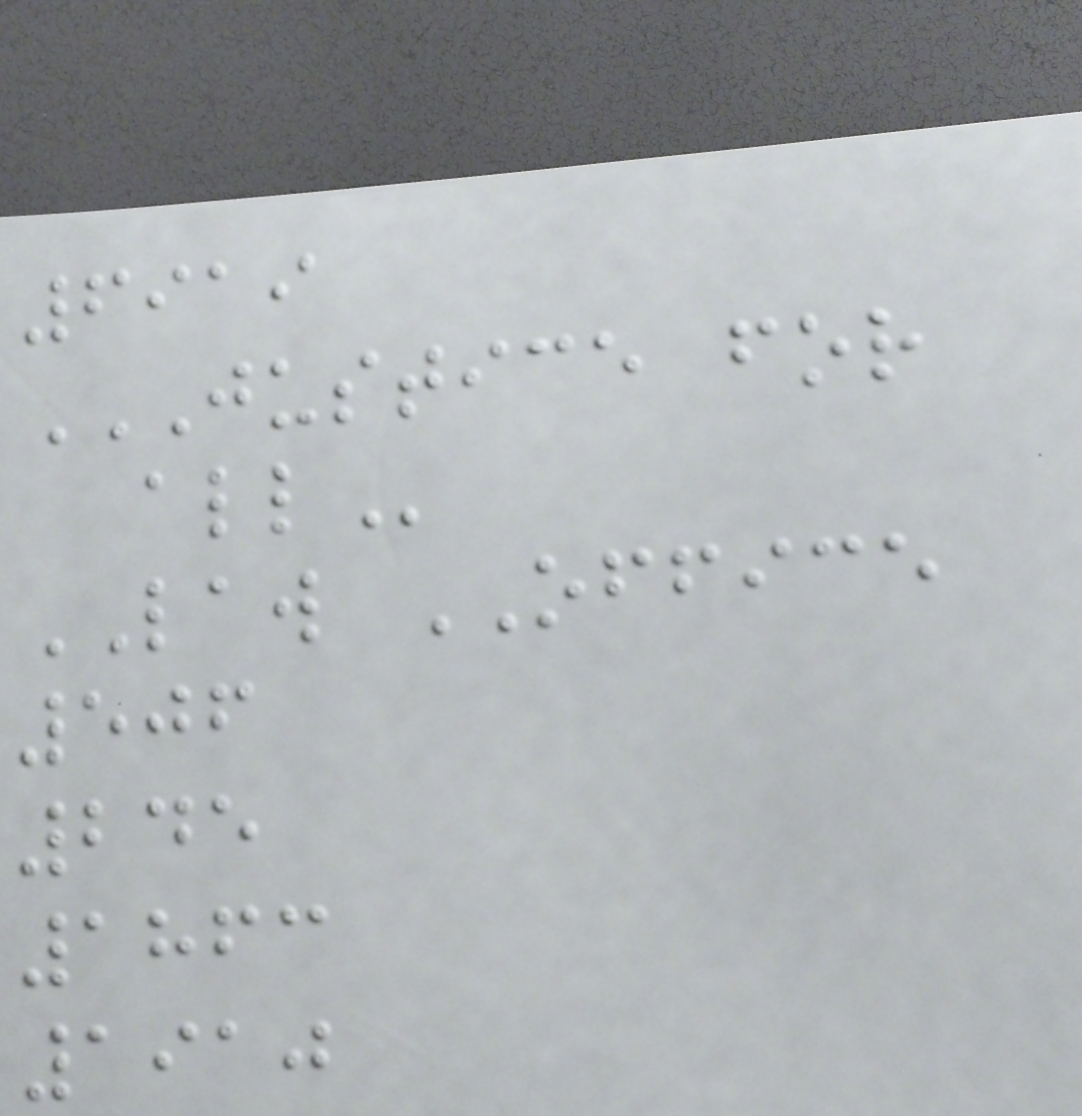6919
JUSTICE FOR
ALL
LAW OFFICE
506
245
1863
1910
